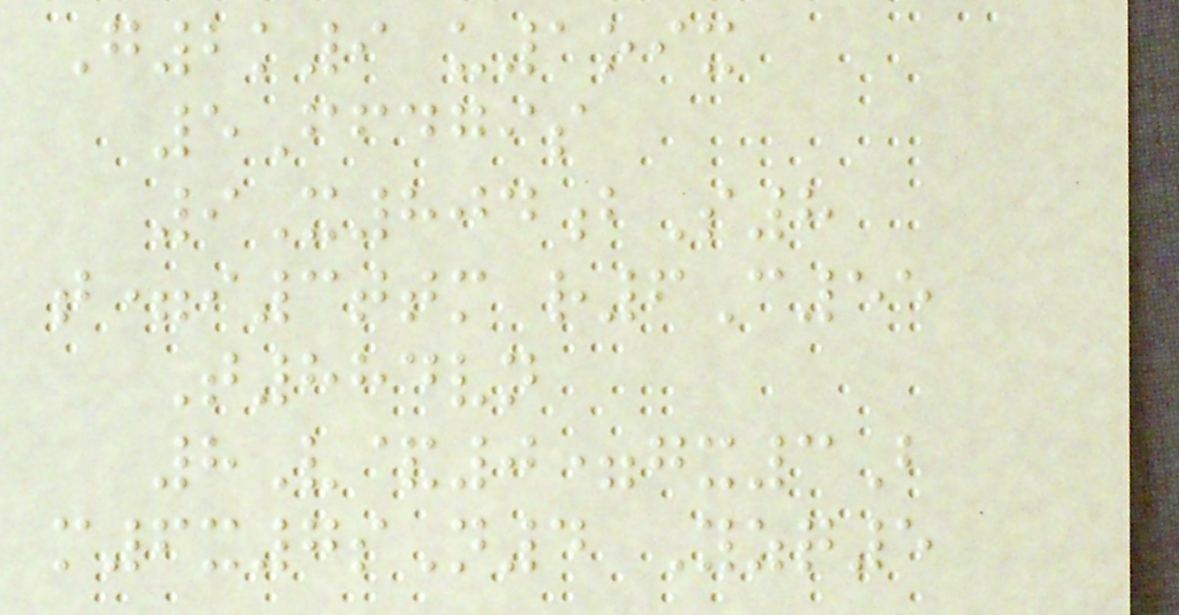G2k9 u1oix
5Ffdgis
9X804bS8
t=i3ttm r6C55
T884vn
8V&0=gx3B
m6x7sN4 Yzq5
